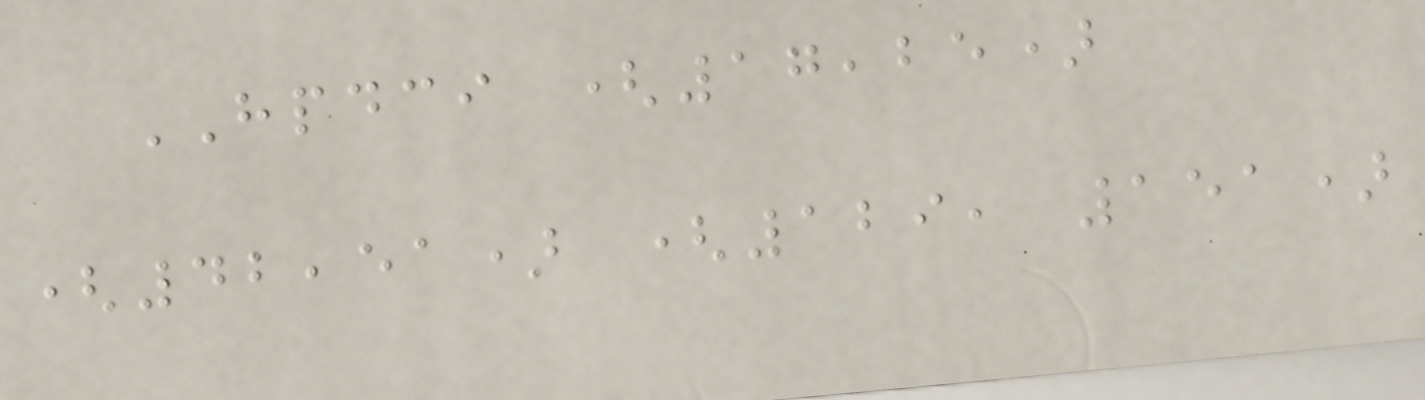HPDCI (17,25)
(42,51) (129, 151)
